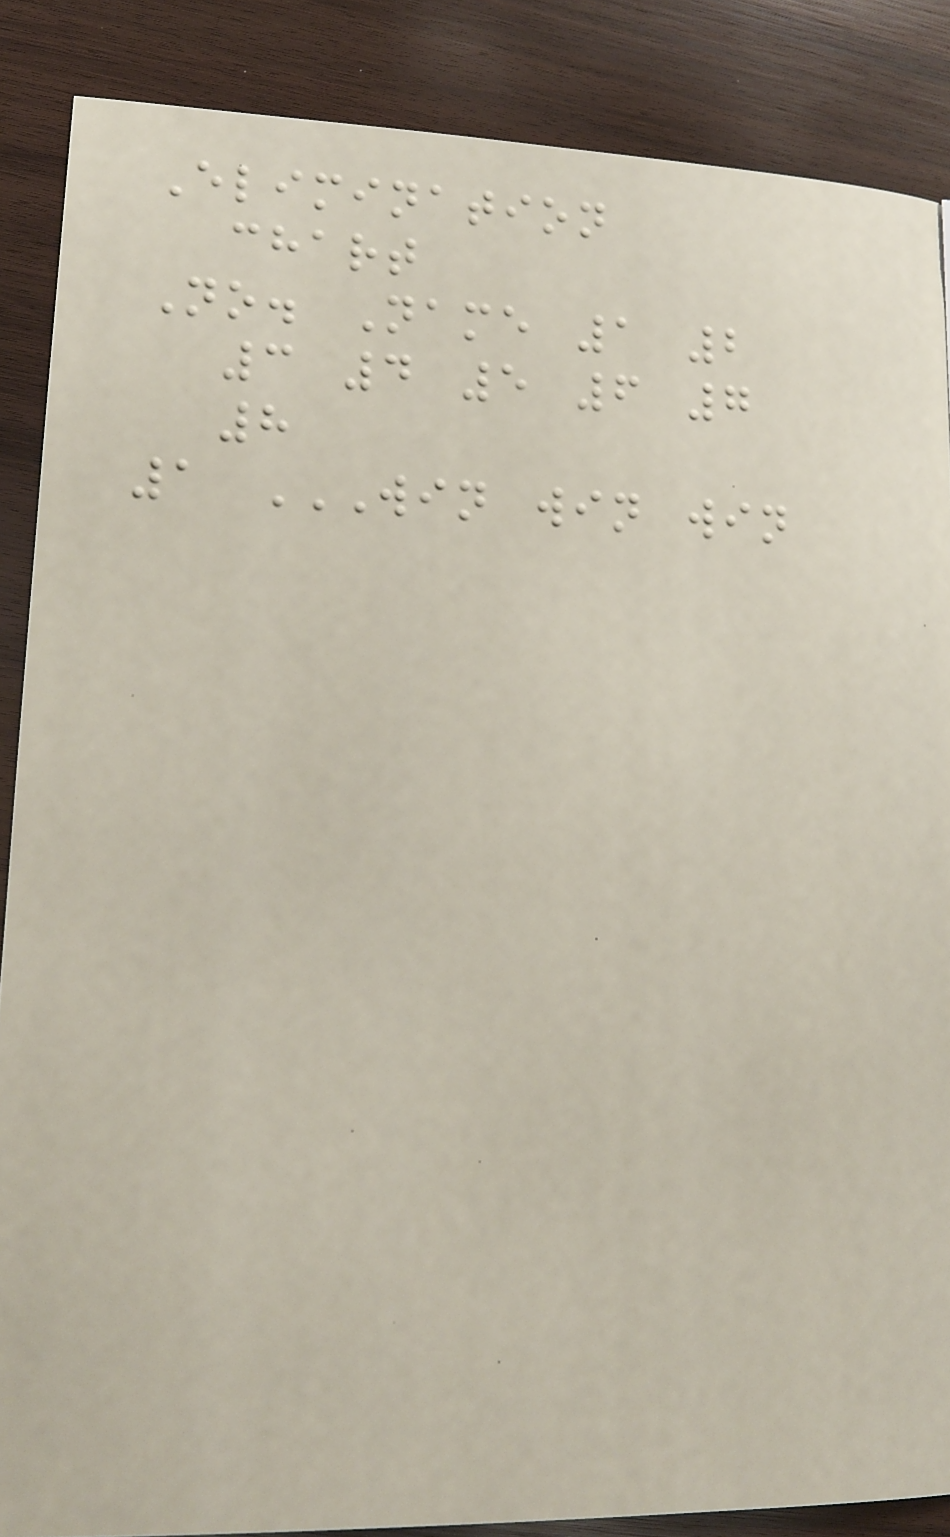Elimination
chart
No. Name 1 2
3 4 5 6 7
8
1 WIN WIN WIN
